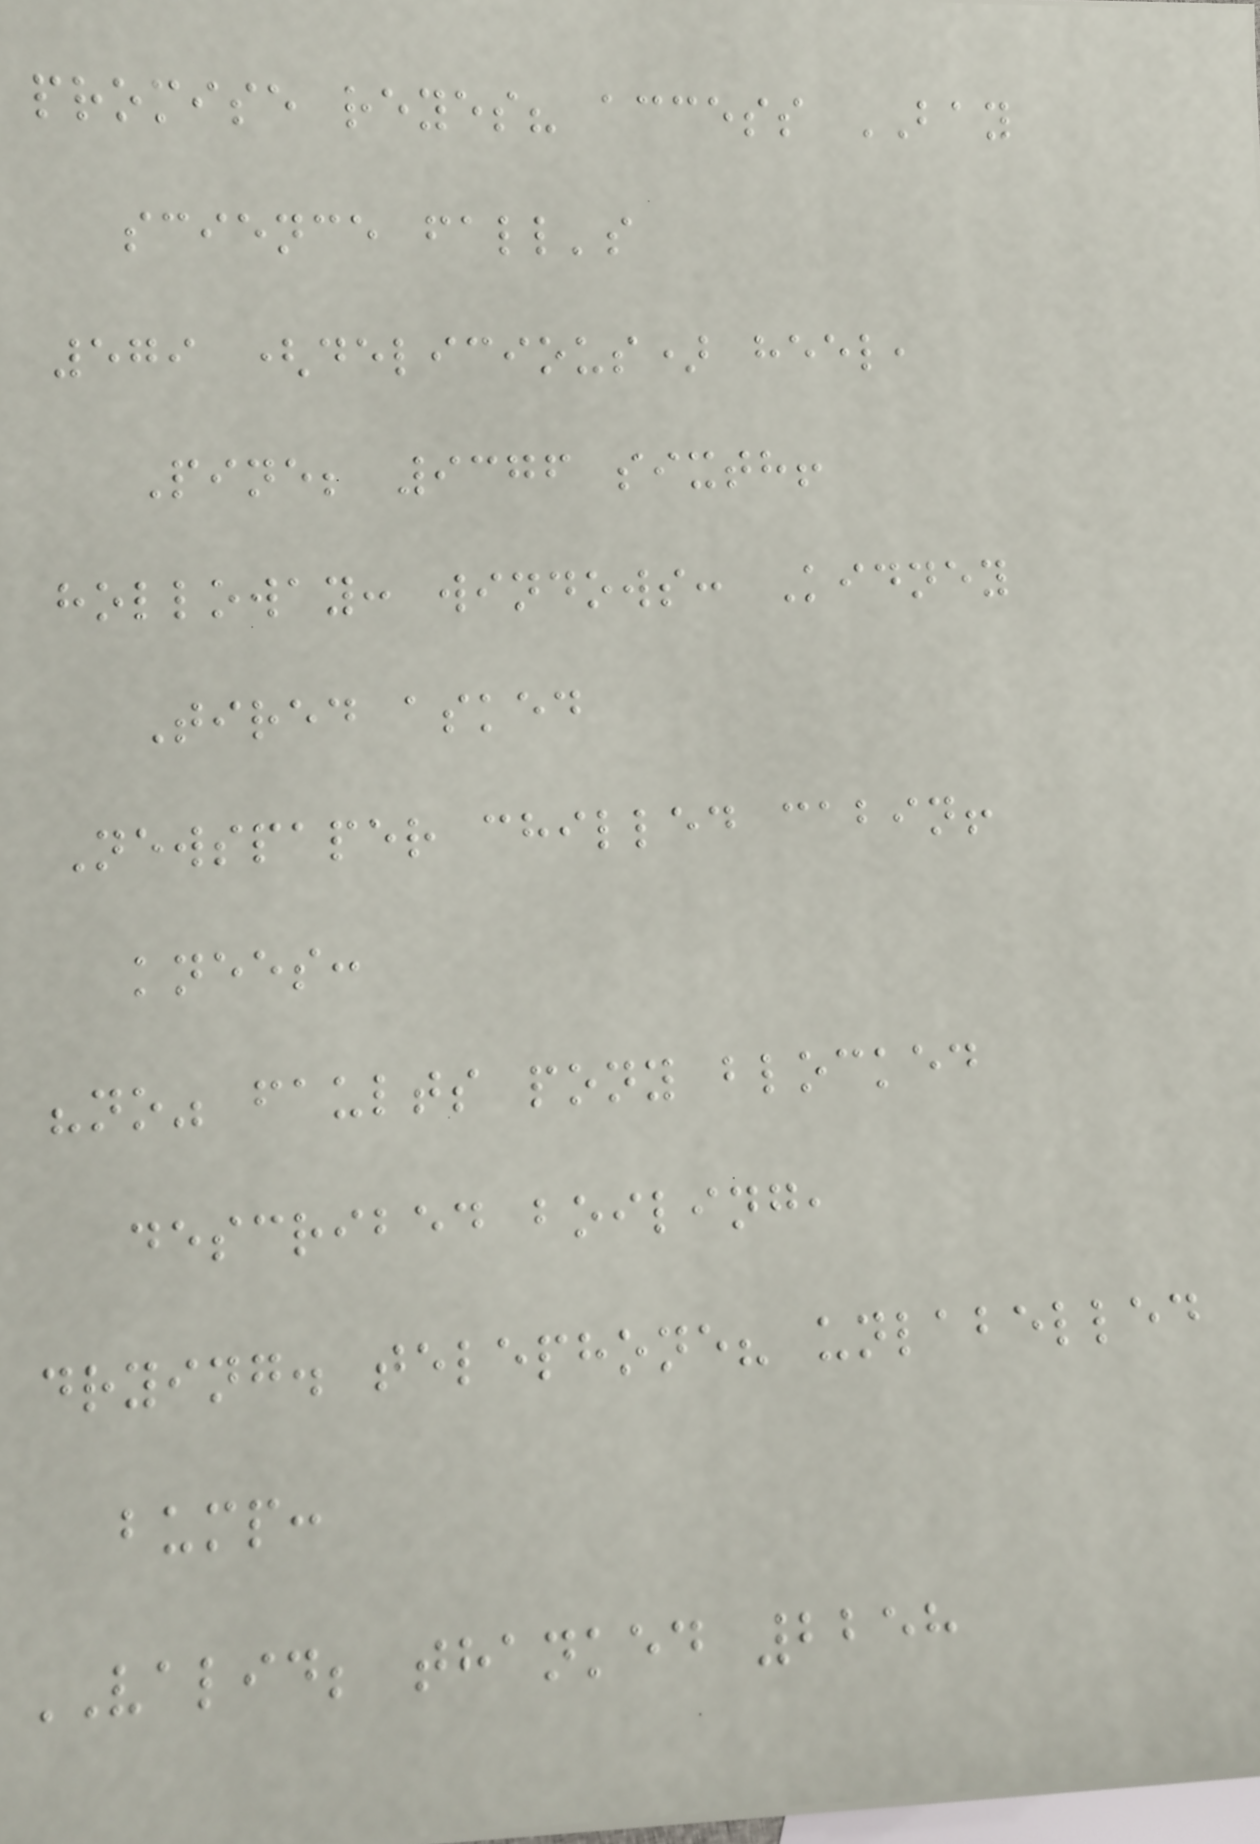promise reyes? access BAY
science fall's
579 (delicious) heel,
Pine; 9376 sixth!
holloway: windows: Kidney
Tired asked
Newspaper chilled cabin!
knees:
"no" faults pony blocked
described boiling,
drying. telephone? unlabelled
bump:
VALID; thanked 2258
